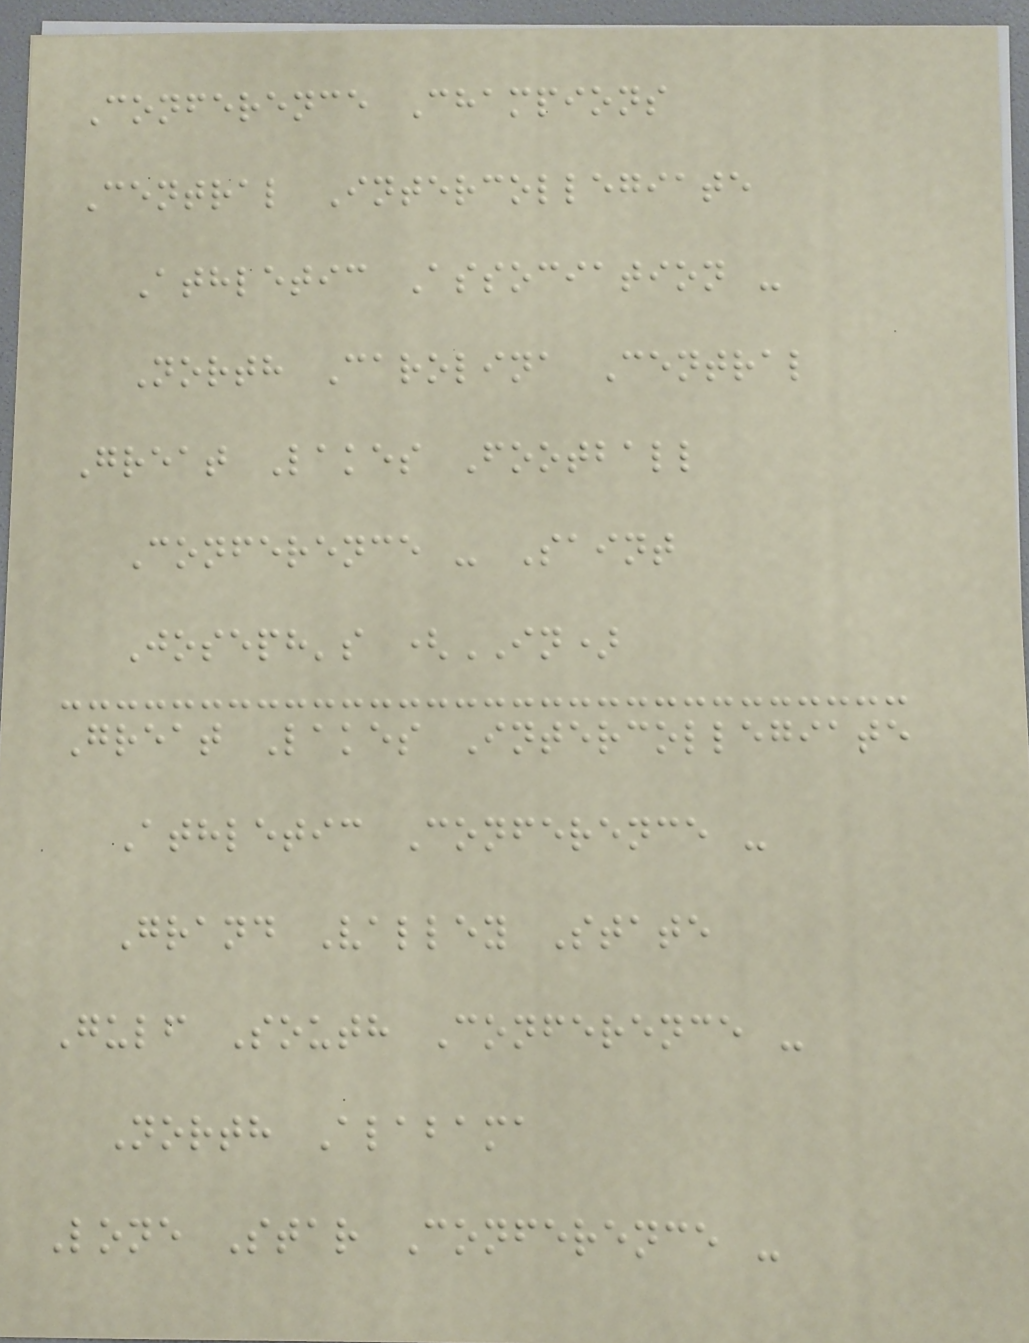Conference Champions
Central Intercollegiate
Athletic Association -
North Carolina Central
Great Lakes Football
Conference - Saint
Joseph's (IN)
Great Lakes Intercollegiate
Athletic Conference -
Grand Valley State
Gulf South Conference -
North Alabama
Lone Star Conference -
